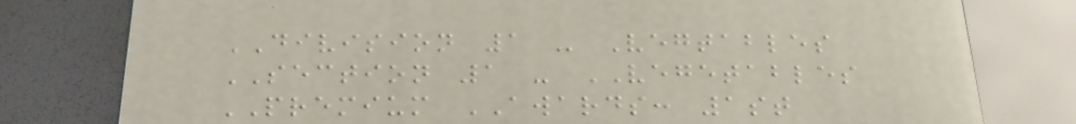DIVISION 1 - Vegtables
SECTION 1 - VEGETABLES
PREMIUM AWARDS: 1st
